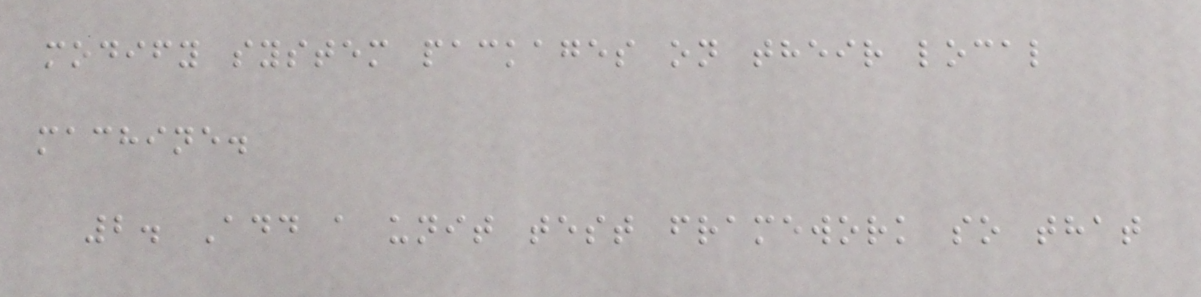modify system packages on their local
machine.
2. Add a unit test framework so that
